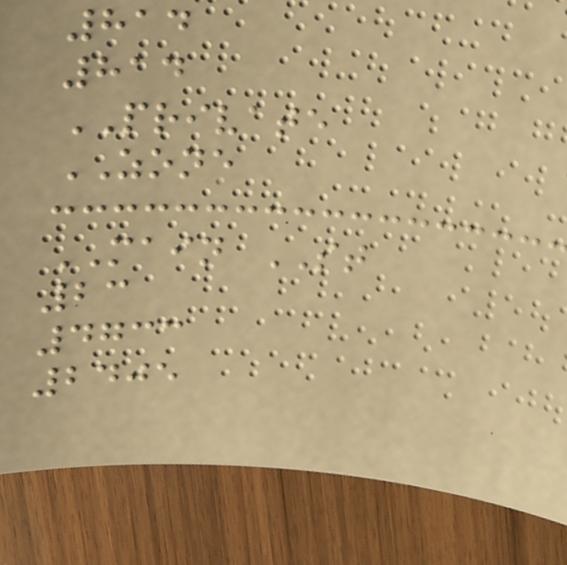814
814
PRIVATE
ZONE
MAIN ST
23
4733
2405
